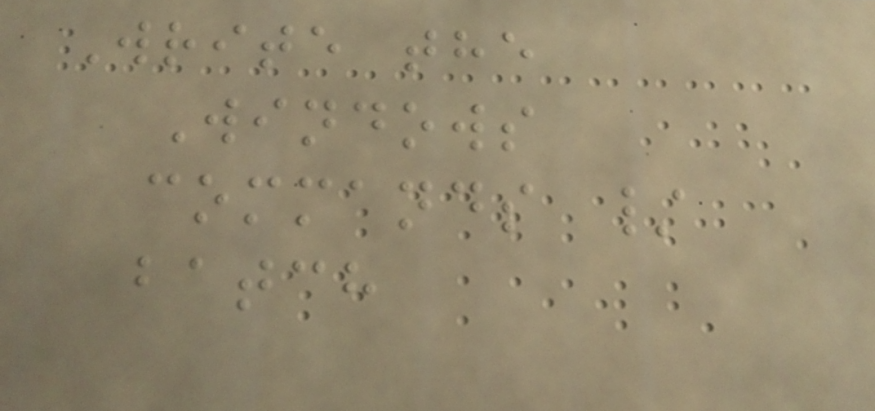Write the
Windows
commands /
batch
